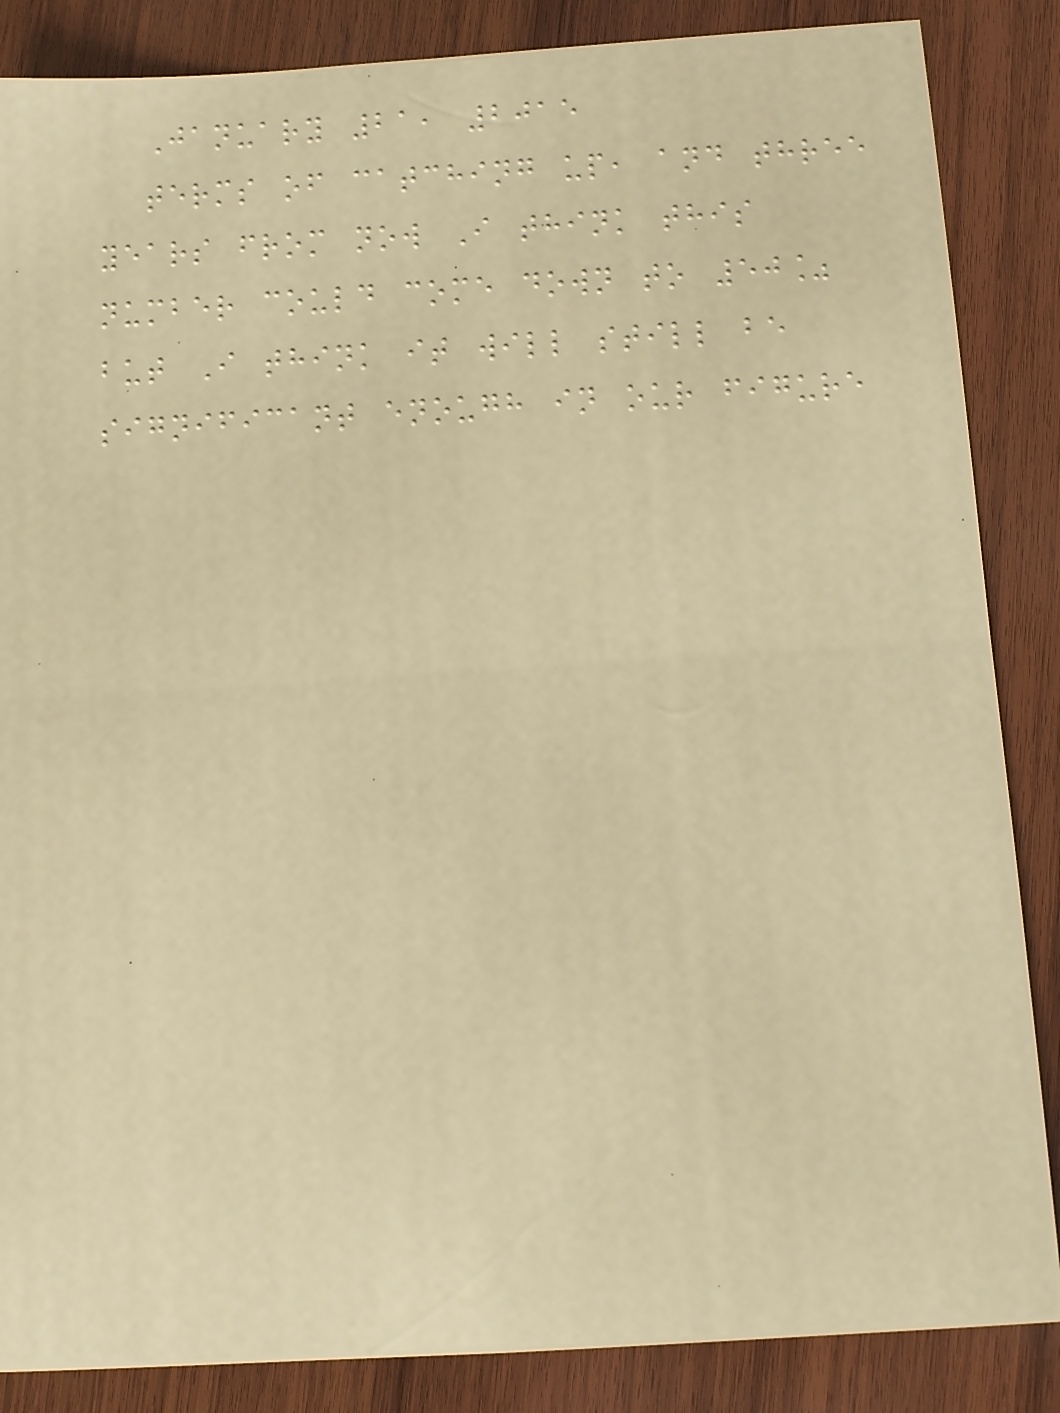January 21, 2015
terms of catching up, and three
years from now I think this
number could come down to 50%
but I think it will still be
significant enough in our figure
